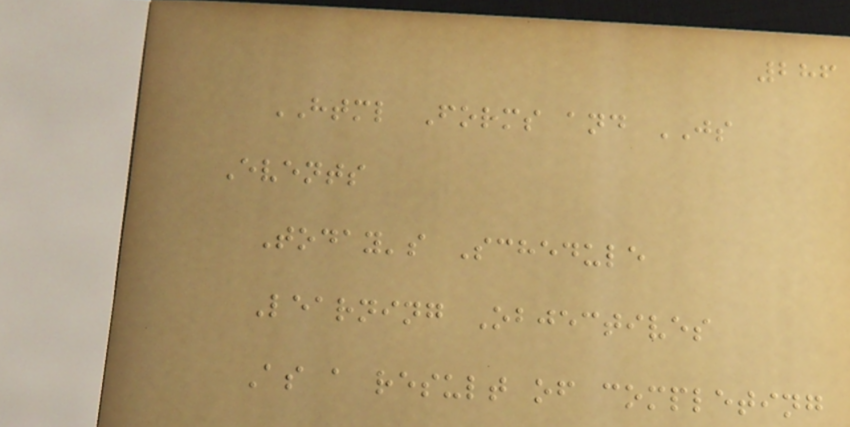286
HTML Forms and JS
Events
Today's Schedule
Learning Objectives
As a result of completing
